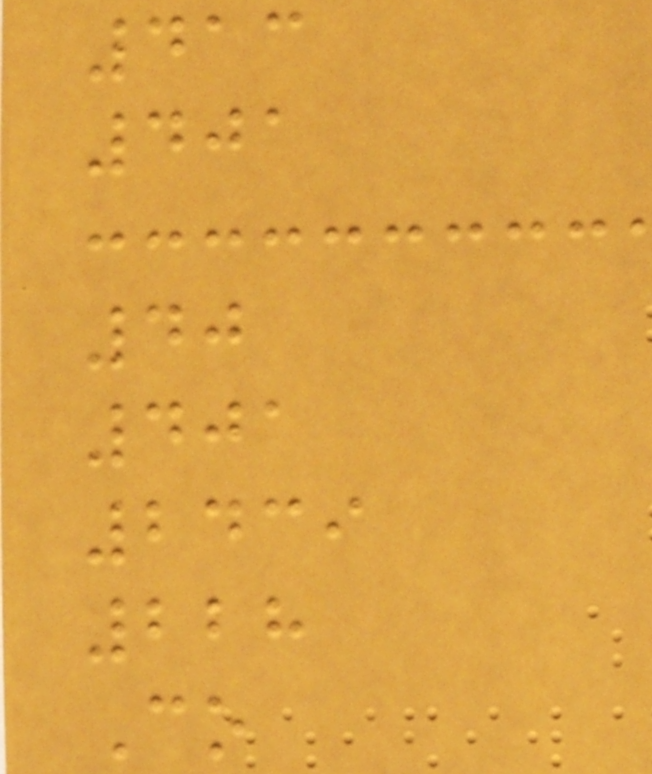413
401
40
401
2439
228
Co
